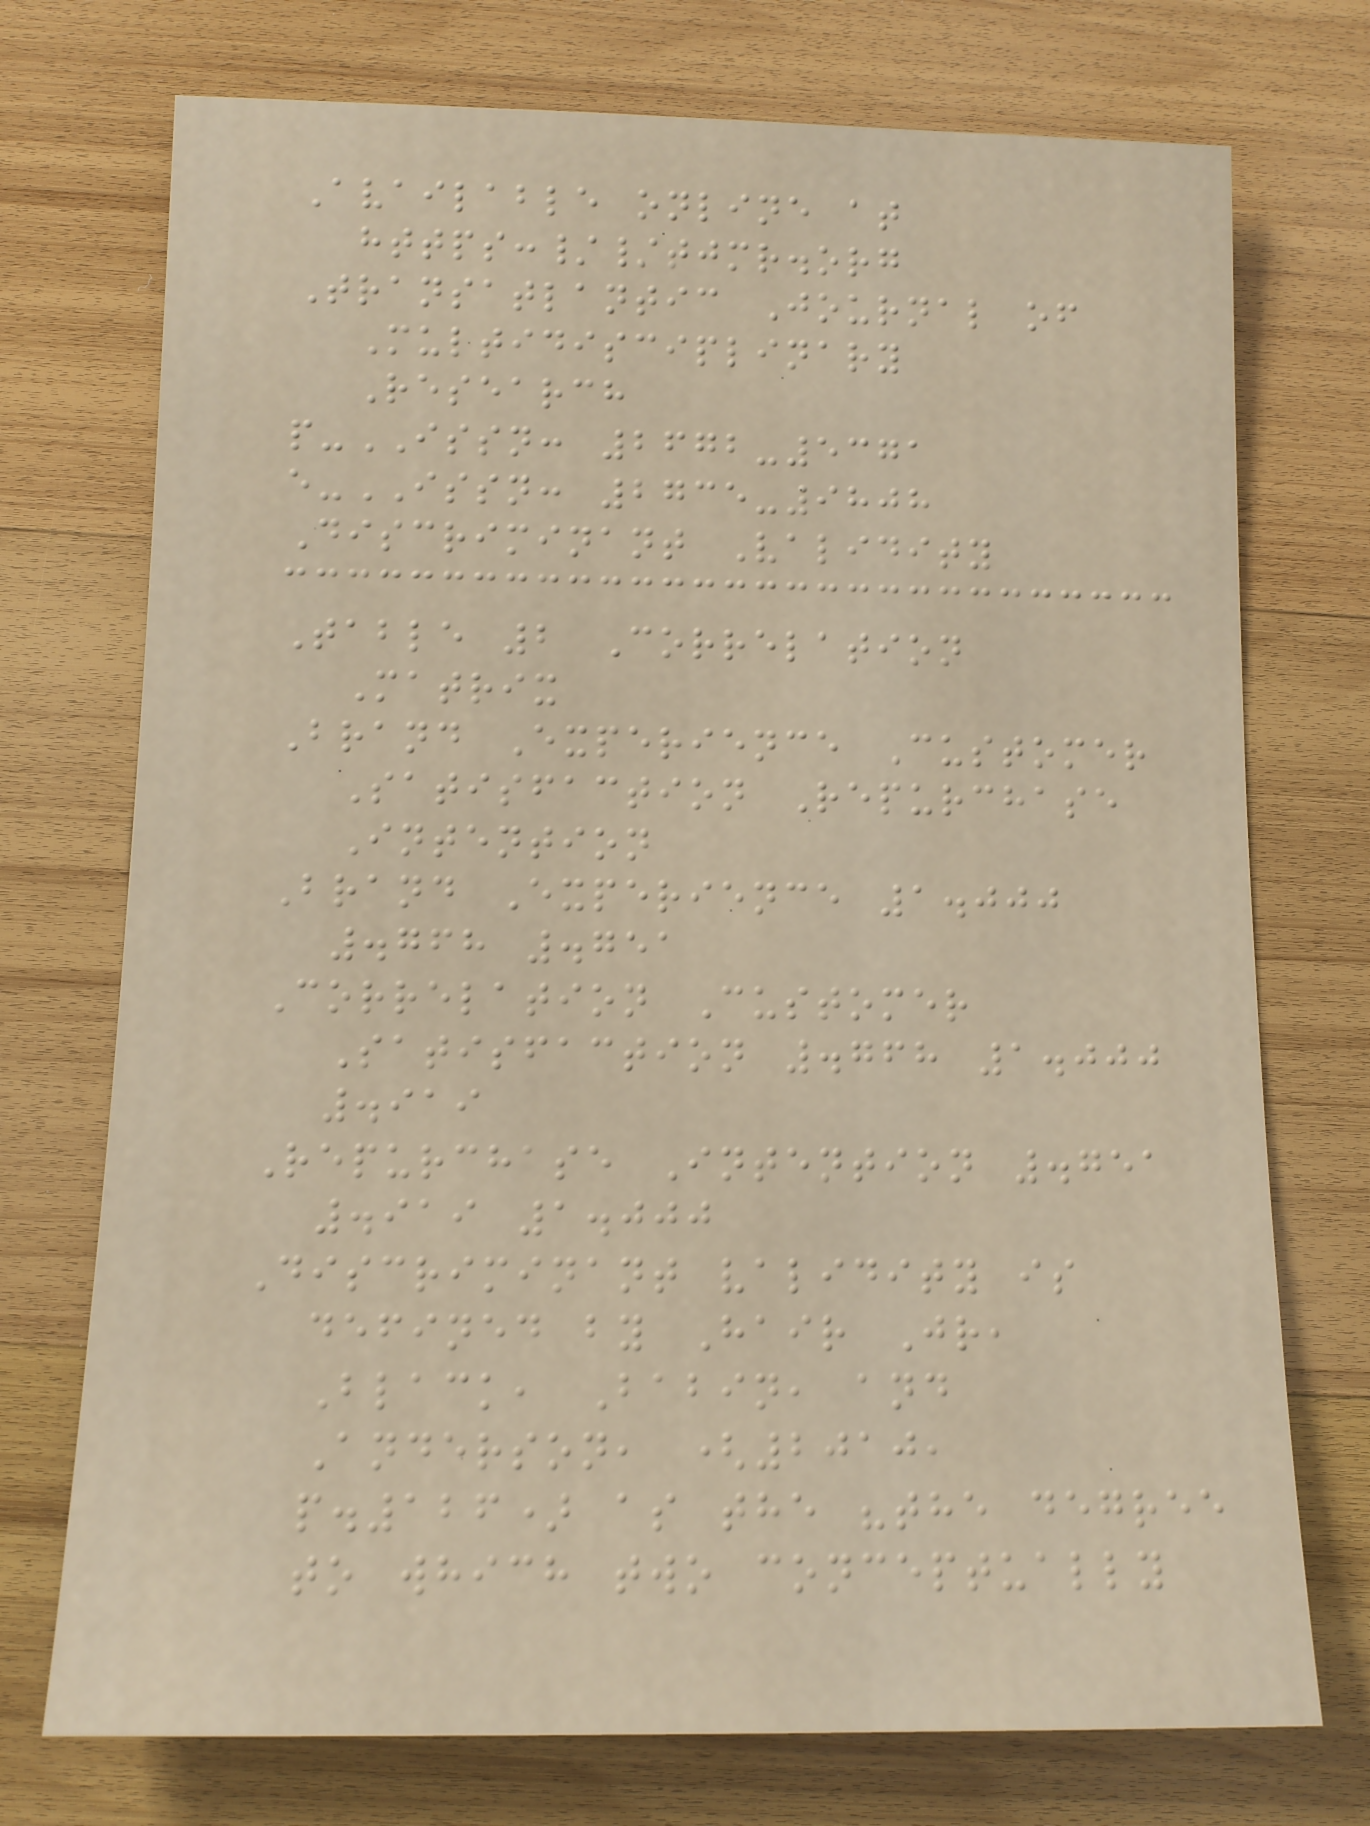Available online at
https://tjmr.org
Transatlantic Journal of
Multidisciplinary
Research
p-ISSN: 2672-5371
e-ISSN: 2735-9808
Discriminant Validity
Table 2 Correlation
Matrix
Brand Experience Customer
Satisfaction Repurchase
Intention
Brand Experience 1.000
.768 .751
Correlation Customer
Satisfaction .768 1.000
.919
Repurchase Intention .751
.919 1.000
Discriminant validity is
defined by Hair Jr,
Black, Babin, and
Anderson, (2010,
p.126) as the "the degree
to which two conceptually
